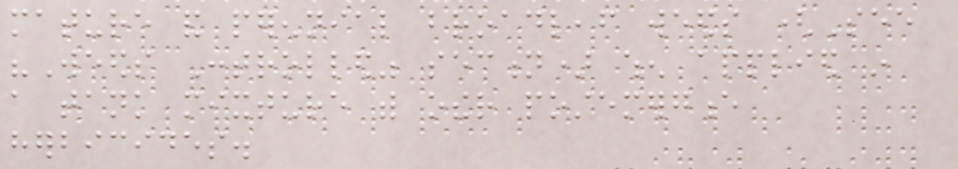mature and perennial broadleaf weeds (See
"Weeds Controlled" section) when applied in
a tank mixture with other postemergence
herbicides.
